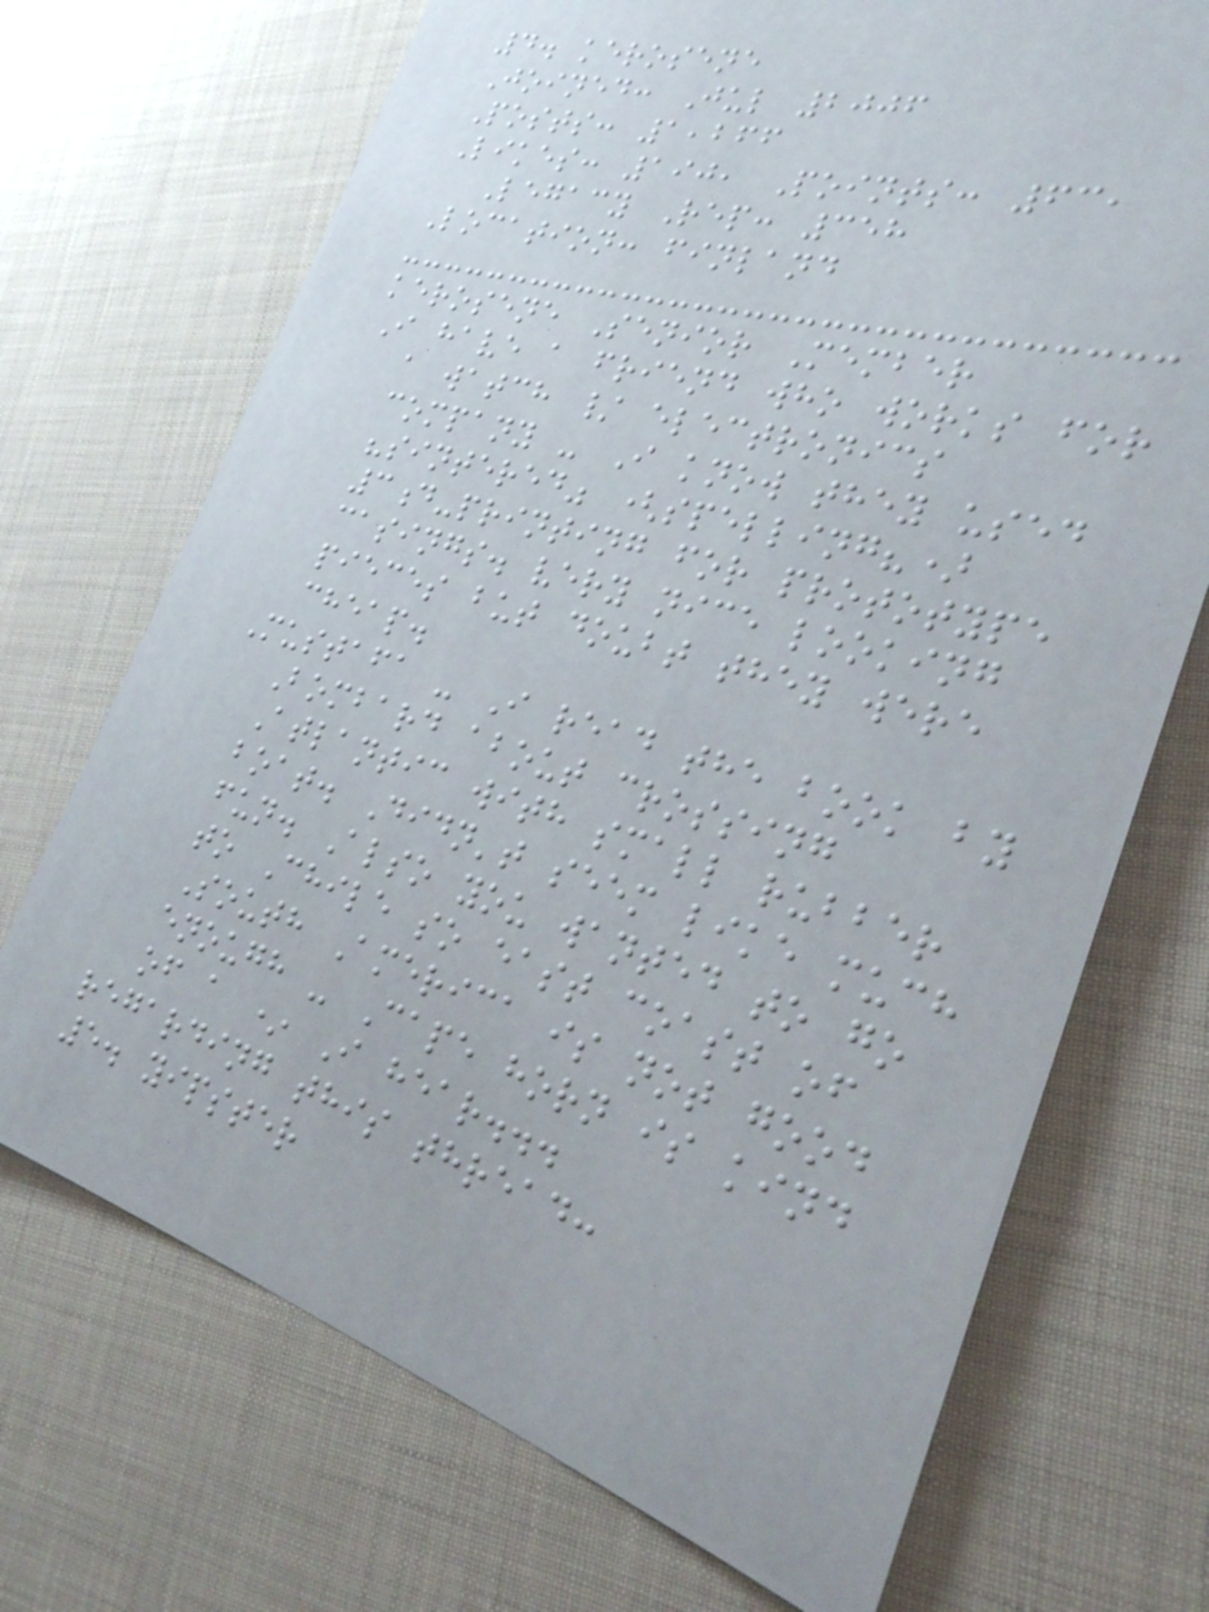4. kerosene
Joined: Jul 2006
Posts: 1,266
Likes: 190, Points: 63,
Legacy Rep: 358
Location: finland
kerosene Senior Member
I have a friend who works for
a watch / electronics
company - I know they used
"sintered" (spelling?)
3d-printing for prototype
casings. very nice looking
pieces but doubt they were
cheap.
Mustafa - I read the book by
Bombard about crossing
Atlantic with small rubber
boat. Didn't seem like much
fun. Also you wanted to go
to Chile so east coast of
South America is not good
enough - Cape horn is kind
of a * I hear...
regarding this thread:
5. yipster
